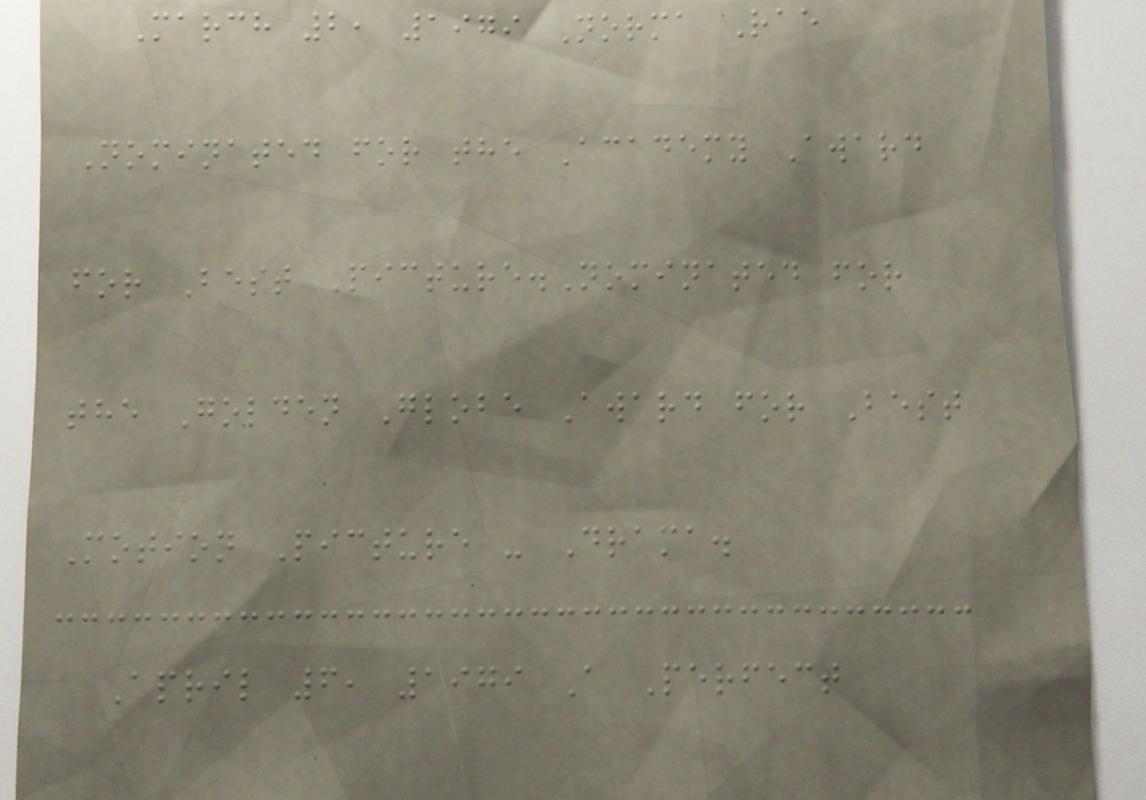March 2, 1979 Norma Rae
Nominated for the Academy Award
for Best Picture.Nominated for
the Golden Globe Award for Best
Motion Picture - Drama.
April 6, 1979 A Perfect
